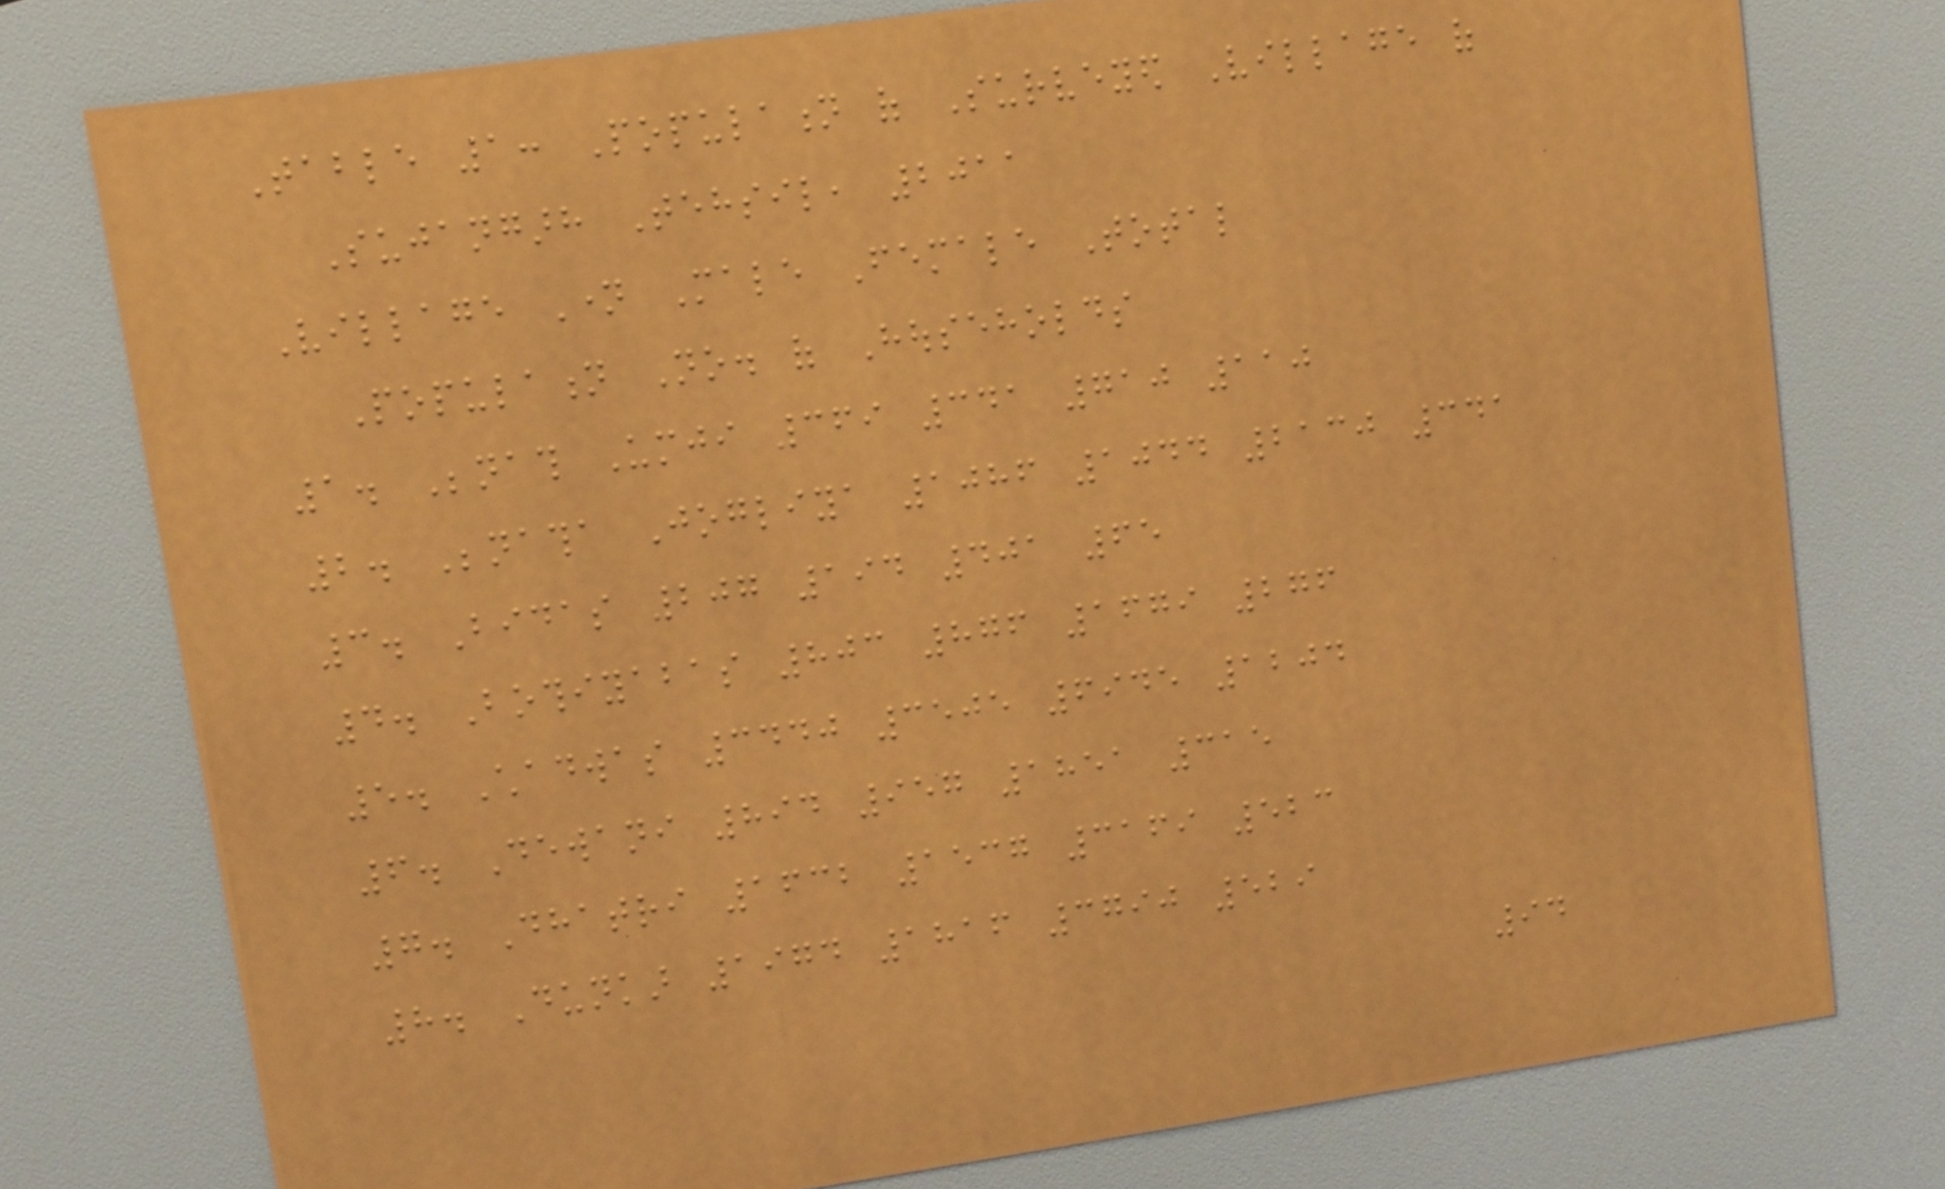Table 1: Population of Surveyed Village of
Sujangarh Tehsil, 2011
Village Name Male Female Total
Population No. of Households
1. Benath Umji 369 341 710 110
2. Benatha Jogliya 1086 1044 2130 341
3. Bidas 207 194 401 65
4. Bothiyabas 803 876 1679 276
5. Chadwas 3440 3505 6945 1204
6. Dewani 894 957 1851 315
7. Dhatri 1632 1537 3169 523
8. Dunkar 1974 1816 3790 529
94
